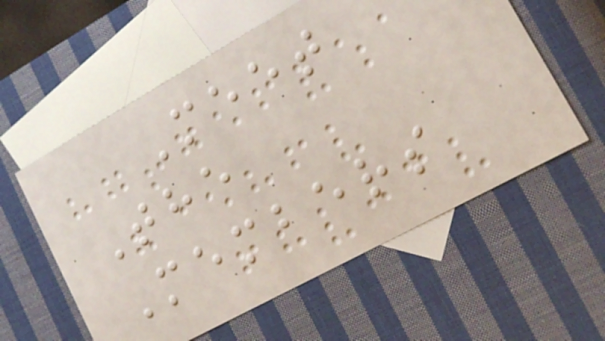Meet
The
Members
